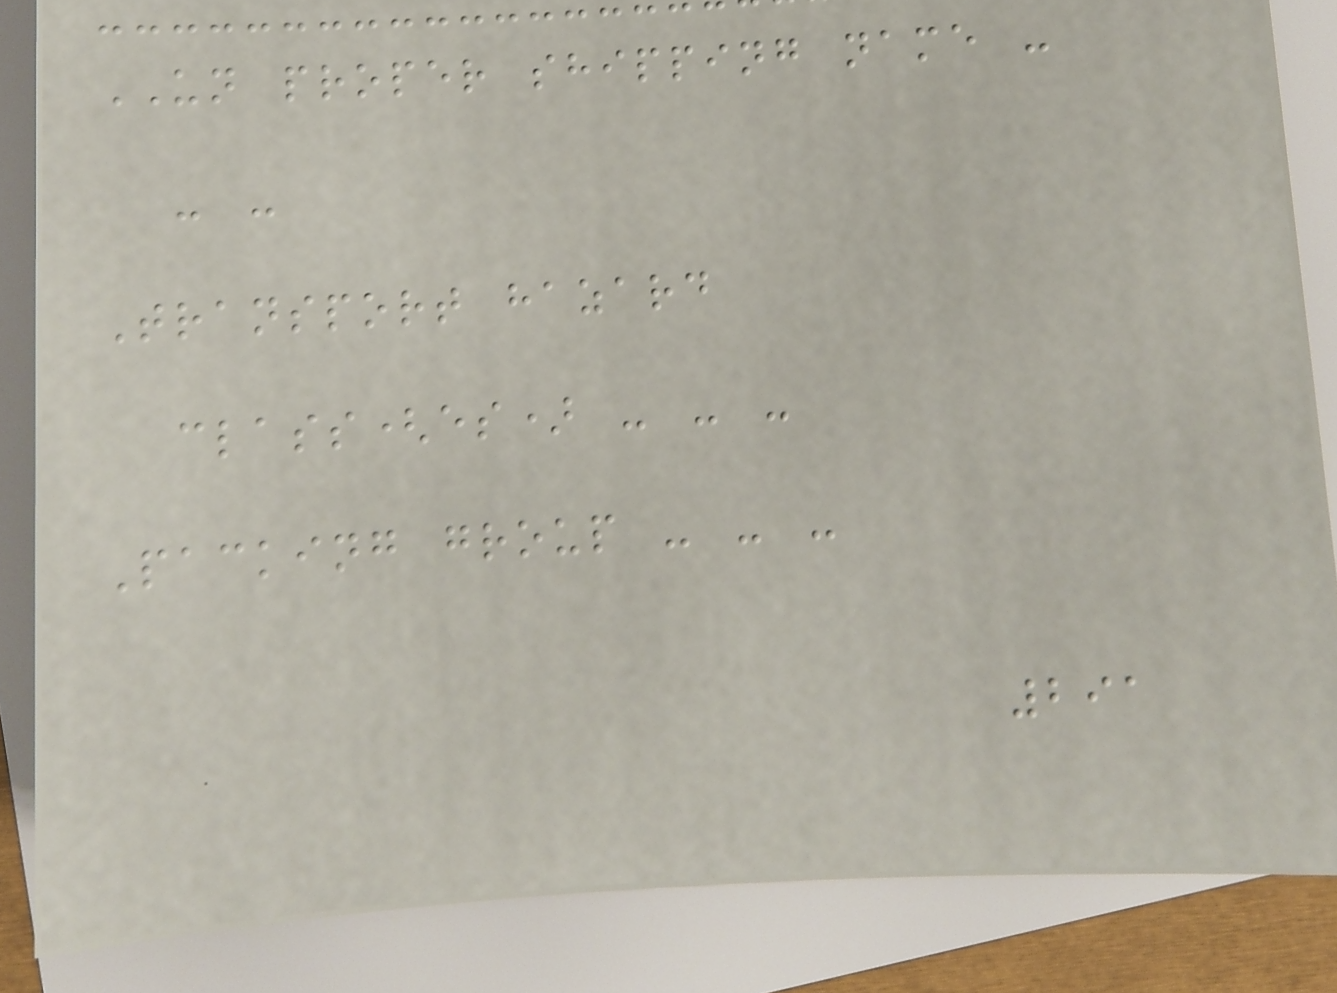UN proper shipping name -
- -
Transport hazard
class(es) - - -
Packing group - - -
291
